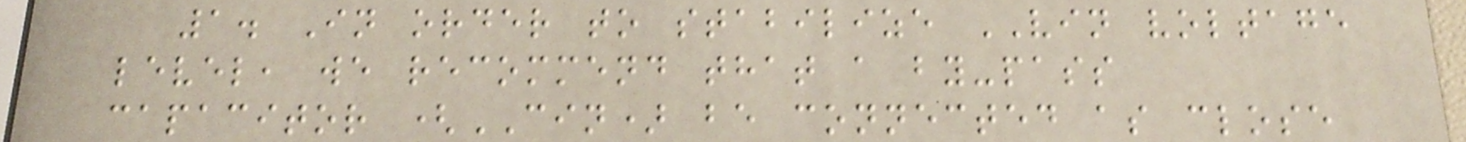1. In order to stabilize VIN voltage
level, we recommend that a by-pass
capacitor (CIN) be connected as close
